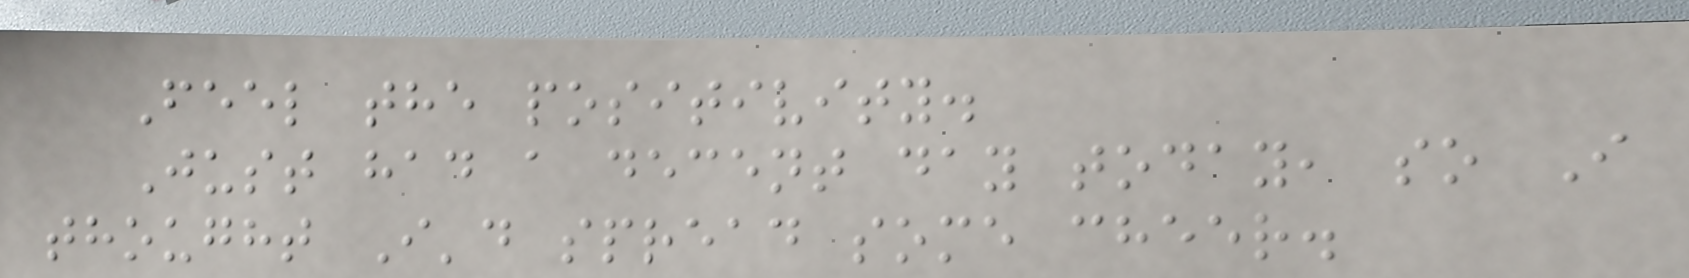Feel the positivity.
Just had a decent day today, so I
thought I'd spread some cheer.
